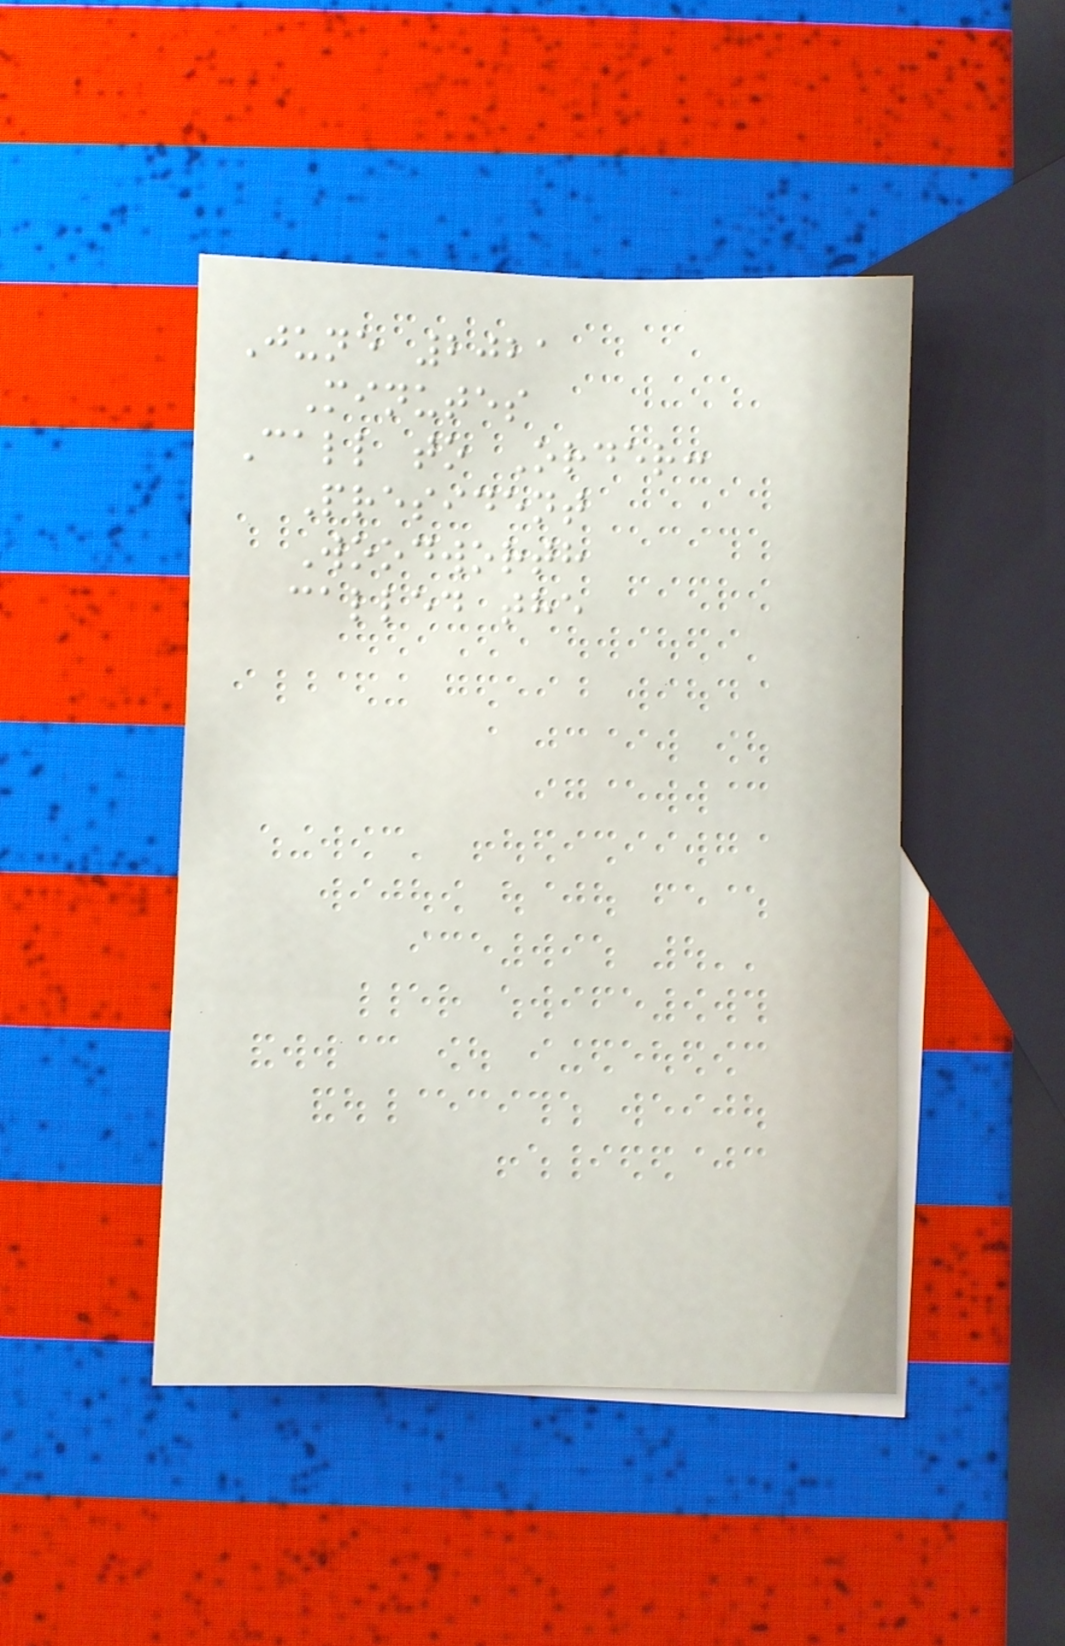June 2021
Minutes
Call to Order:
President
Woodworth
called the
